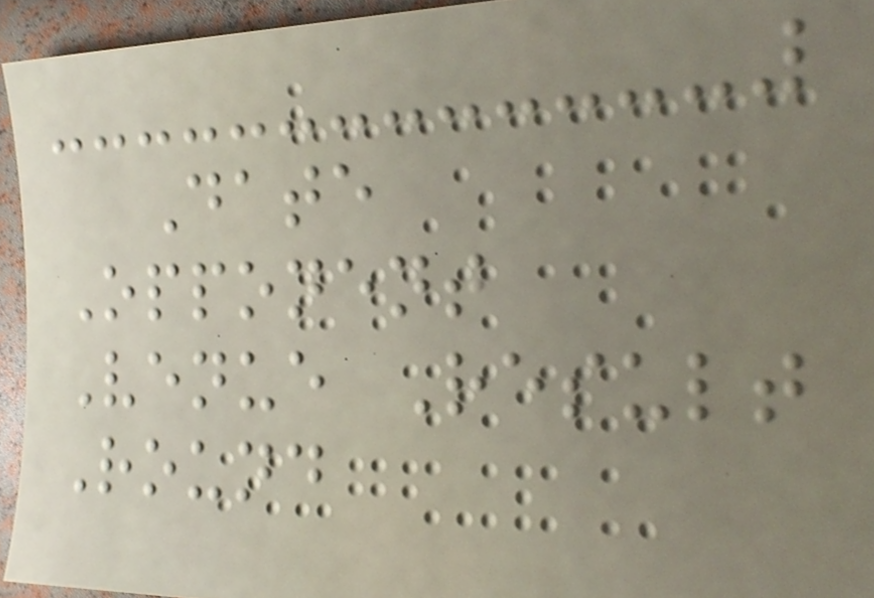Date
Opponent
Venue Result
Round
